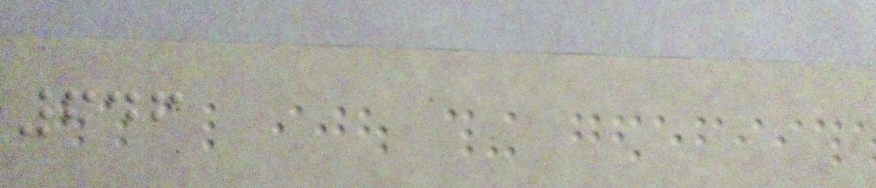646
